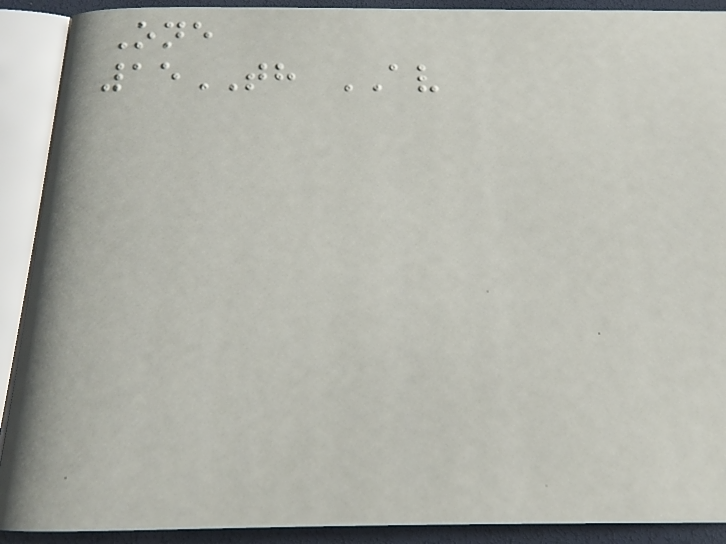One
15TH AV
